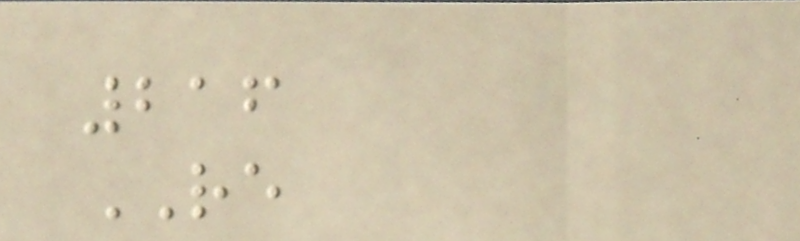216
RE
